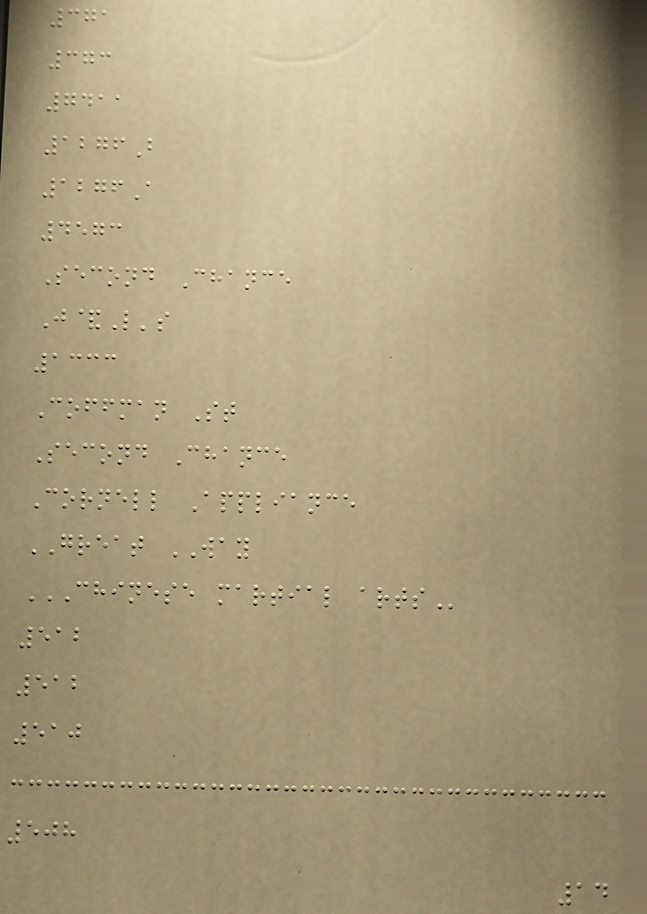371
373
7411
1276B
1276A
4573
Second Chance
J&L's
1333
Coffman St
Second Chance
Cornell Appliance
GREAT WAY
CHINESE MARTIAL ARTS
512
512
510
508
14
